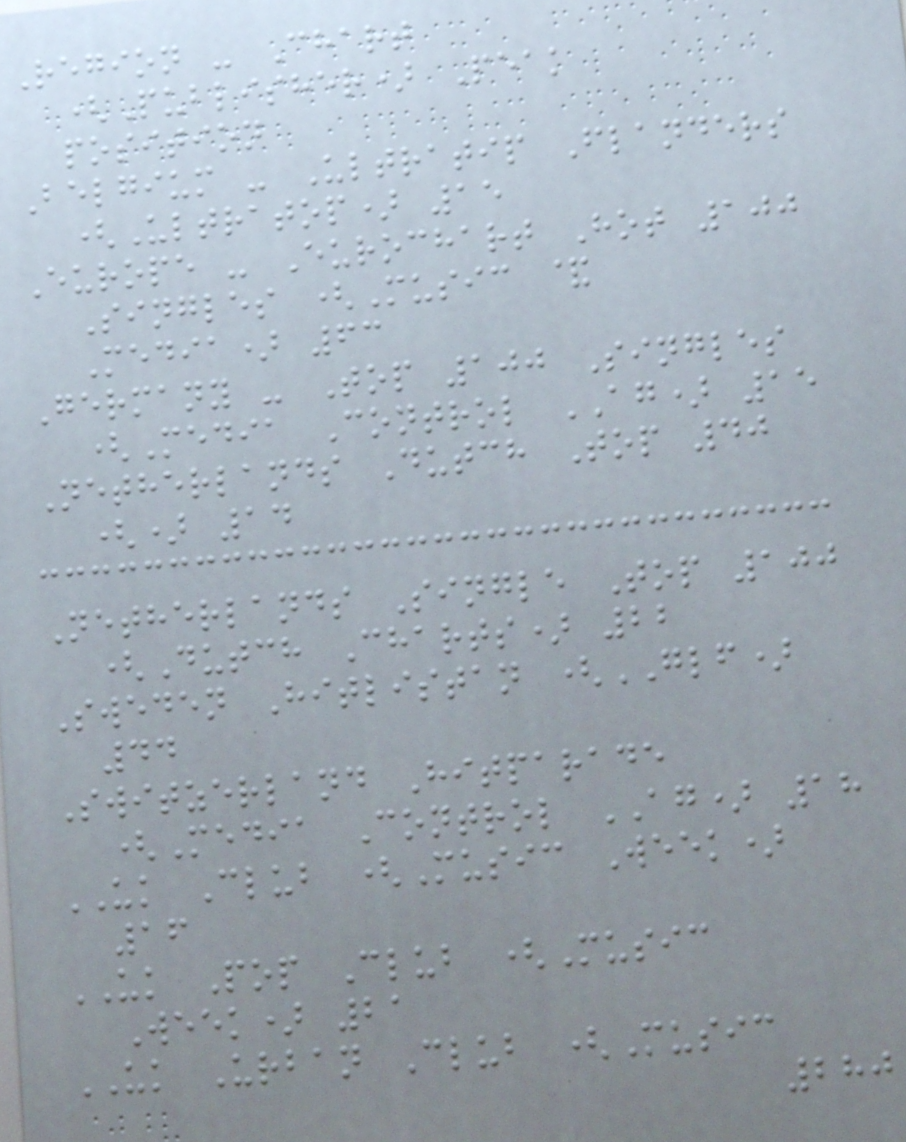Region - Chart
(Publisher) Peak
position
Belgium - Ultratip Flanders
(Ultratop) 15
Europe - Eurochart Hot 100
Singles (Music &
Media) 63
Germany - Top 100 Singles
(Media Control AG) 15
Netherlands Dutch Top 40
() 14
Netherlands Single Top 100
(Dutch Charts) 22
Sweden Hitlistan (GLF)
44
Switzerland Hitparade
(Media Control AG) 18
UK Club (Music Week)
16
UK Pop Club (Music
Week) 21
UK Urban Club (Music
280
